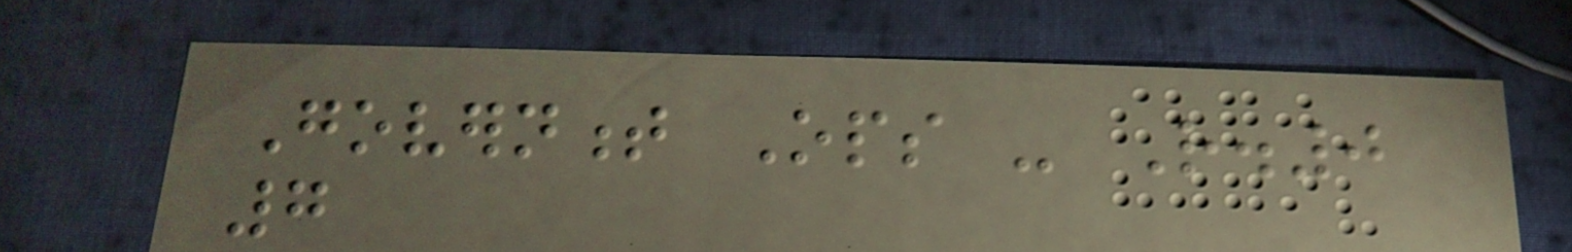Government Ops - R.0
7
